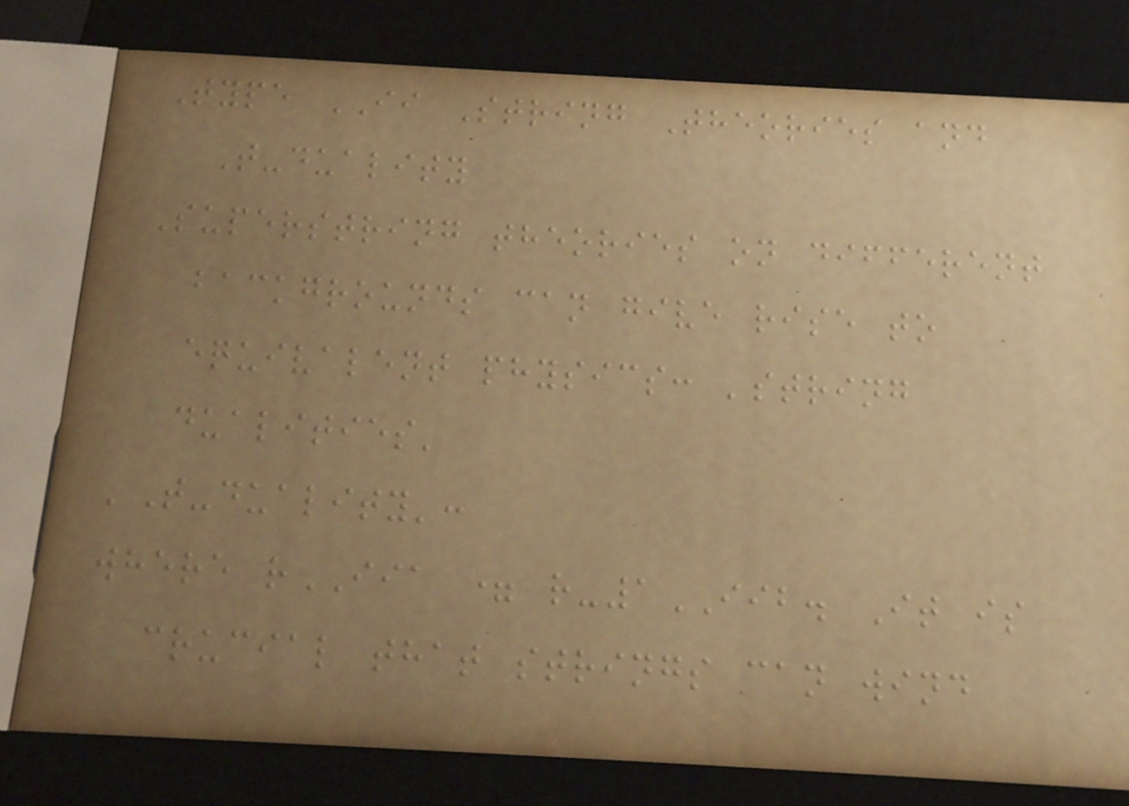Type II String Theories and
T-duality
Superstring theories on different
backgrounds can give rise to
equivalent physics: 'string
dualities'
'T-duality':
where rIIA = r-1IIB. It is
crucial that strings can wind
